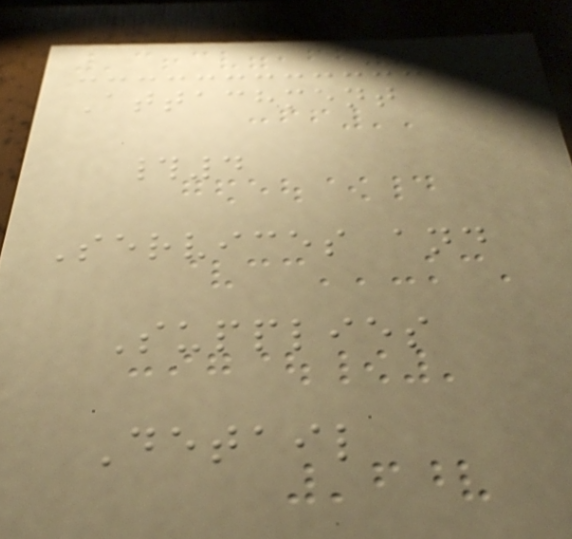Attachment
#4
Services and
Supplies
Detail
